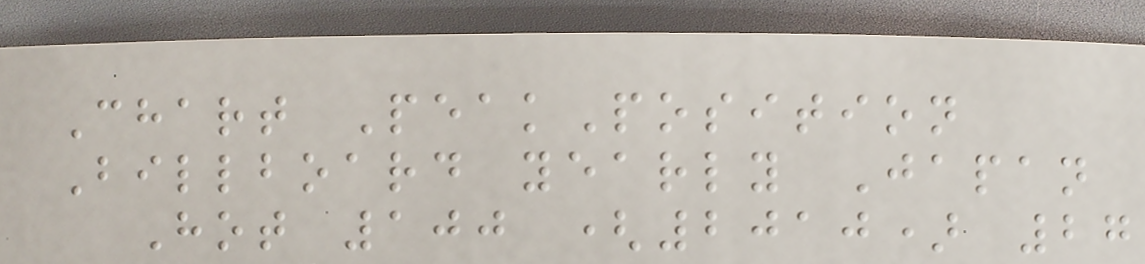Chart PeakPosition
Billboard yearly Japan
Hot 100 (2010) 27
